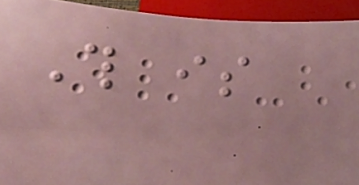This is
